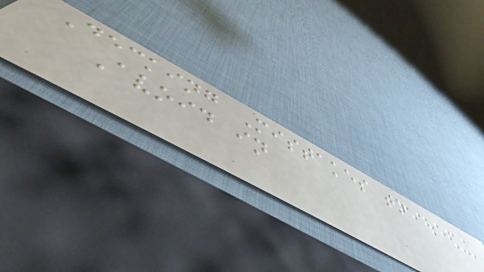Decking Mistakes to
Avoid in
